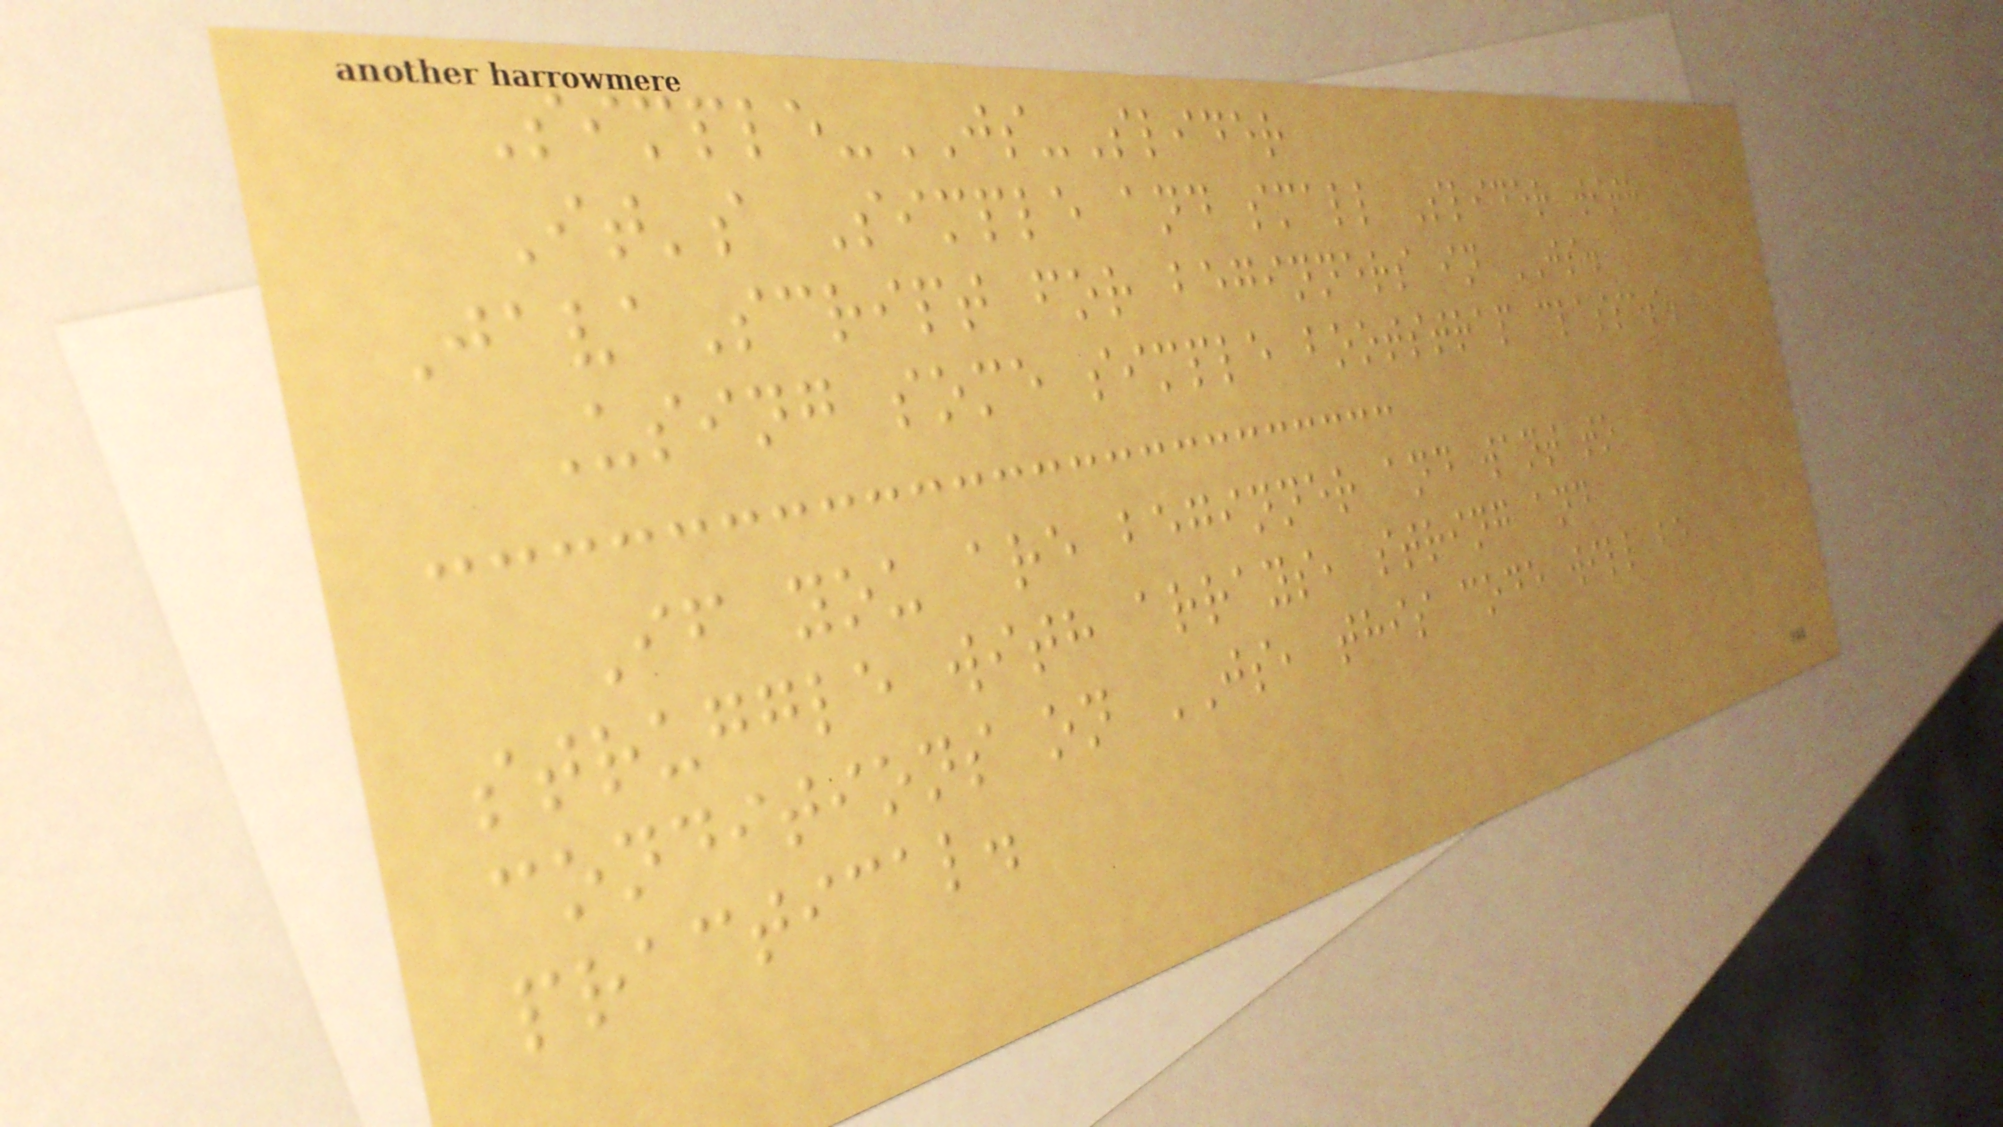Simple-JS-Slider
It's Simple and small Slider with
JavaScript for beginners in JS.
Using some simple bootstrap classes.
If you are beginner and want to
struggle with arrays, string and
conditions on JS, this code will be
practical.
